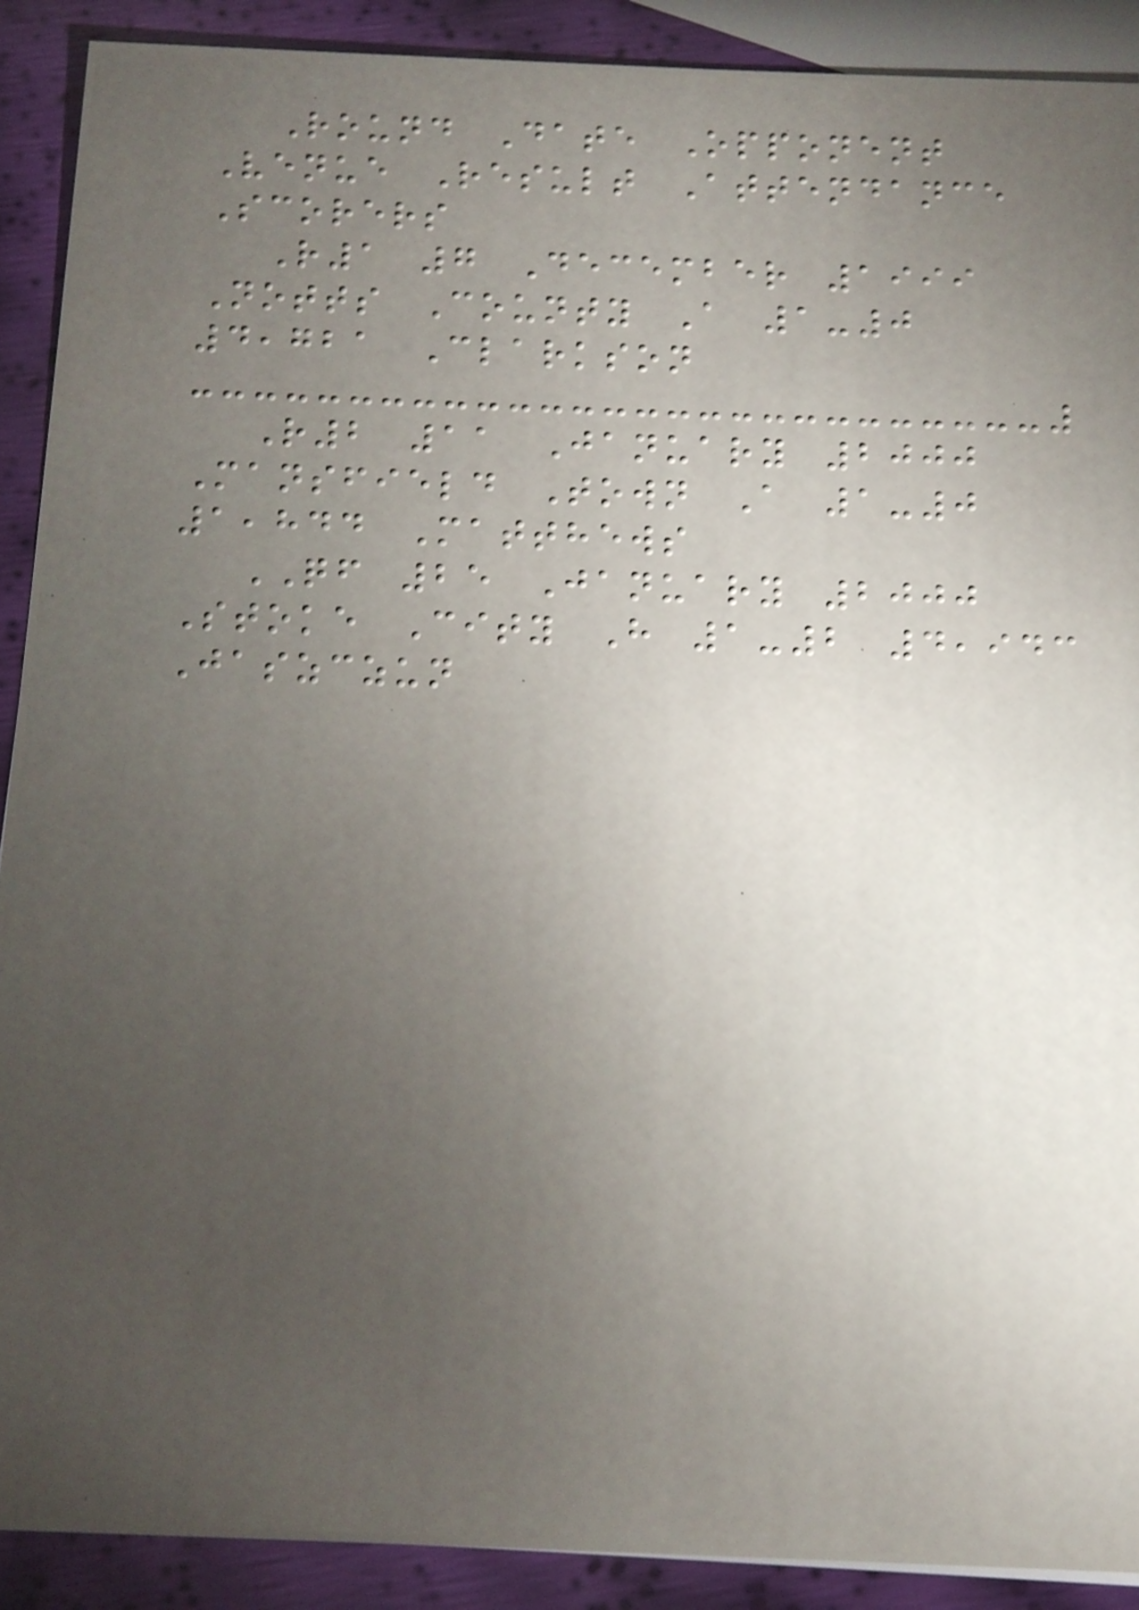Round Date Opponent
Venue Result Attendance
Scorers
R1 7 December 1999
Notts County A 1-0
4,721 Clarkson
R2 11 January 2000
Mansfield Town A 1-0
1,844 Matthews
QF 25 January 2000
Stoke City H 1-2 4,943
Jaszczun
